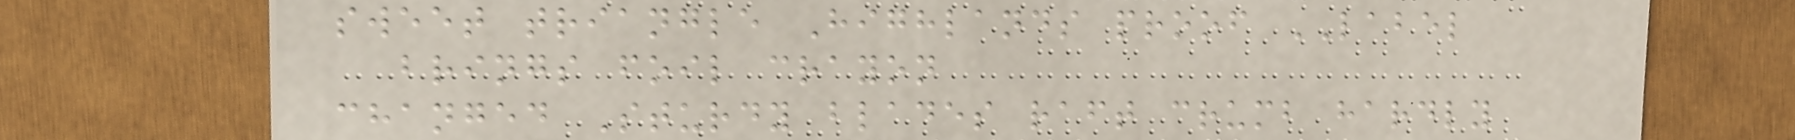sweet triangle Highlands proof LABEL
brings foil crayon
changed Sturdy blades raft crumb hardly
